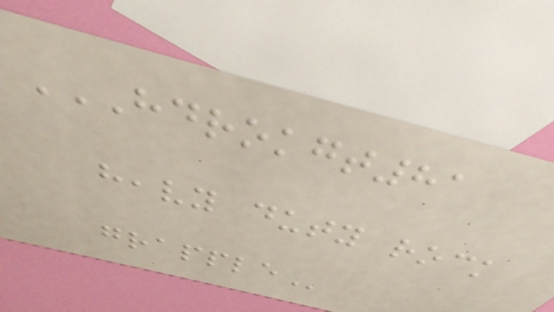HDROKGT81
HEAVY DUTY ROCK
GRAPPLE
